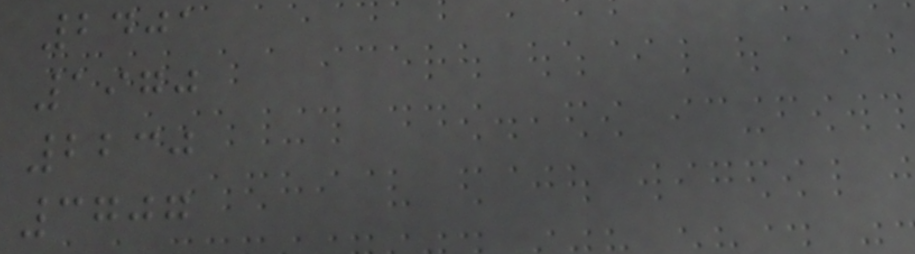2401
1970
2230
3707
